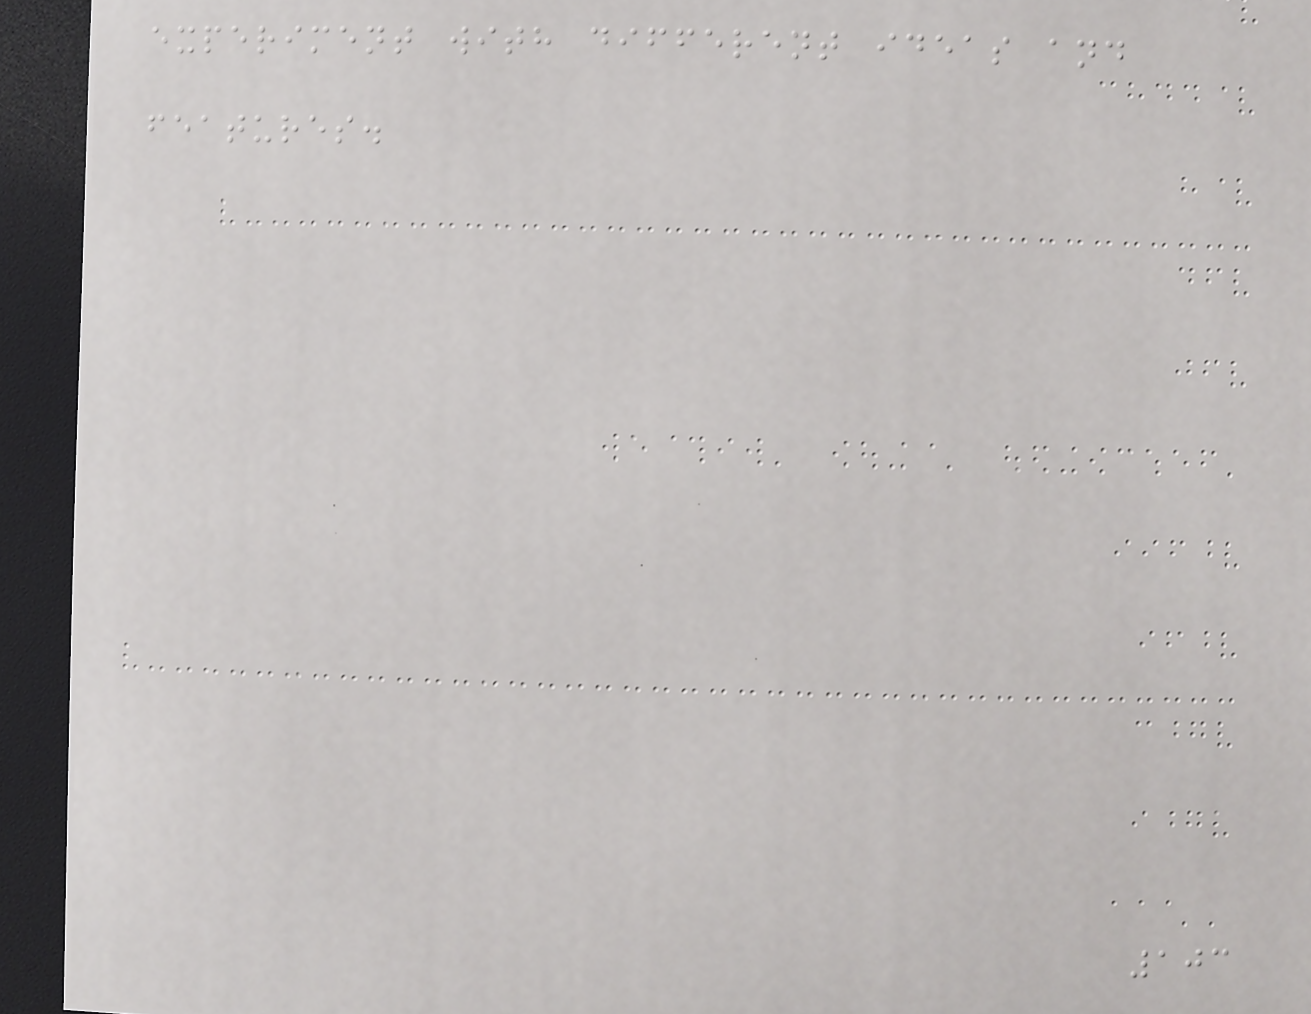experiment with different ideas and
features.
103
